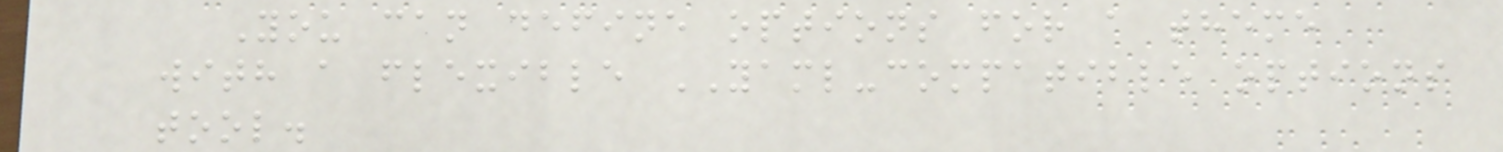You can define options for a theme
with a flexible YAML-compatible options
tool.
